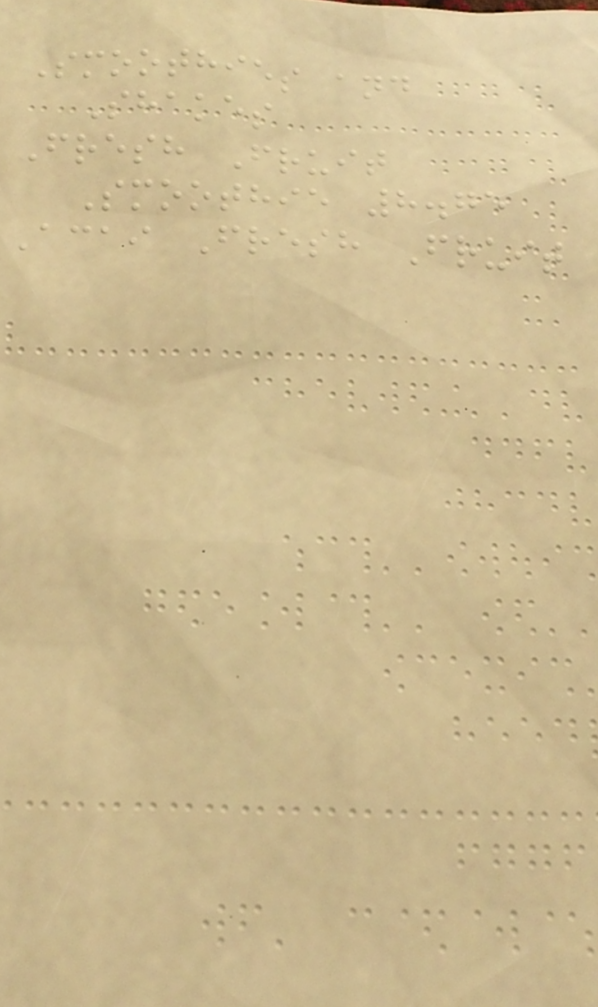Smoothies and
Shakes
Fresh Fruit
Smoothie 8.75
Acai Fresh Fruit
